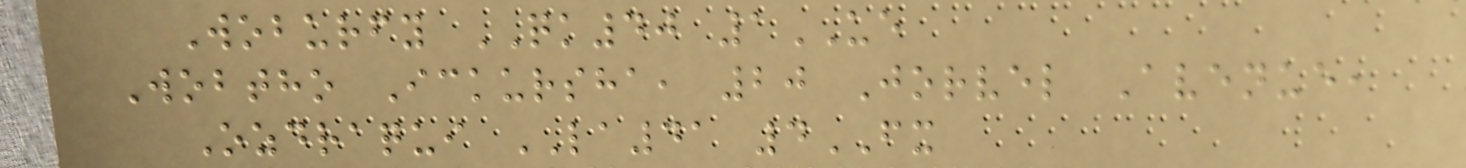Woburfy QK40 1UE
Wobtho Ickursha, 20 Jorvel Avenue,
Ozdraqui LA41 4FX
